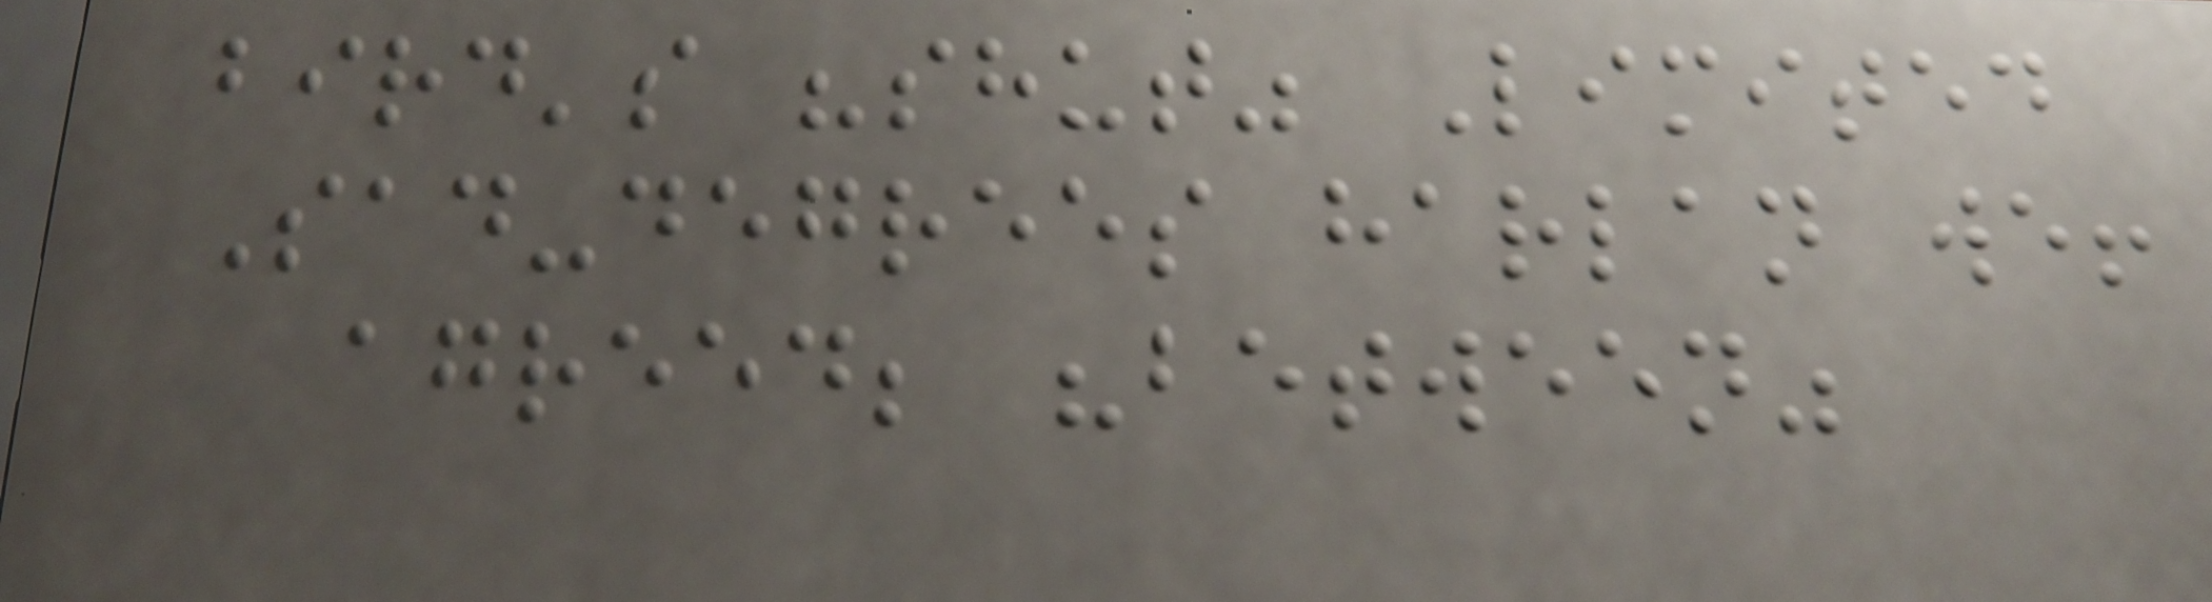bird's "shut" Limited
Sad-degrees harlan we!
agreed; "between"
